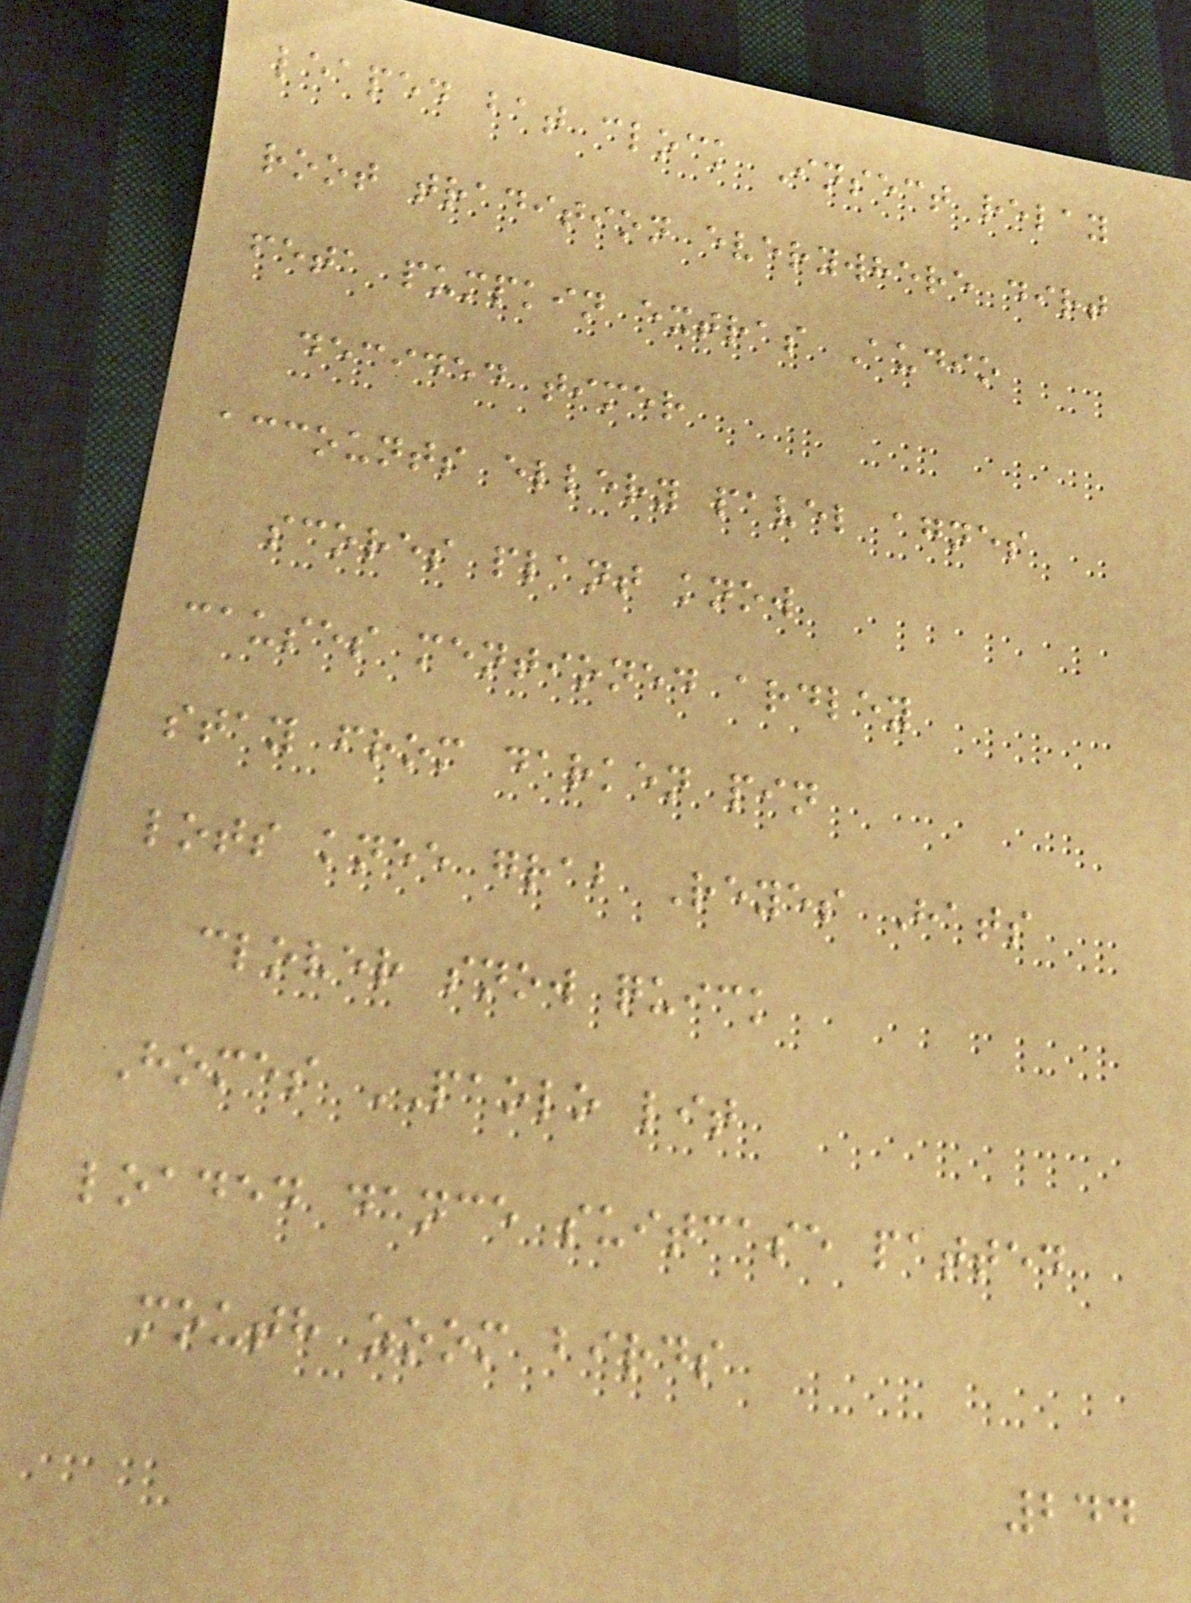leaped bat clock Insect relay
root tradition everywhere dirt
feta pumpkin extras Audio
decided timer
accounts ellery pavel agnes
scores plant know
causes mentioned ardley
stay from darken pin
lots knee grab Reyes Hats
clover snow quick
Homes PAOLO lit
loaded dance suitcase patted
mouth zoom birds
244
